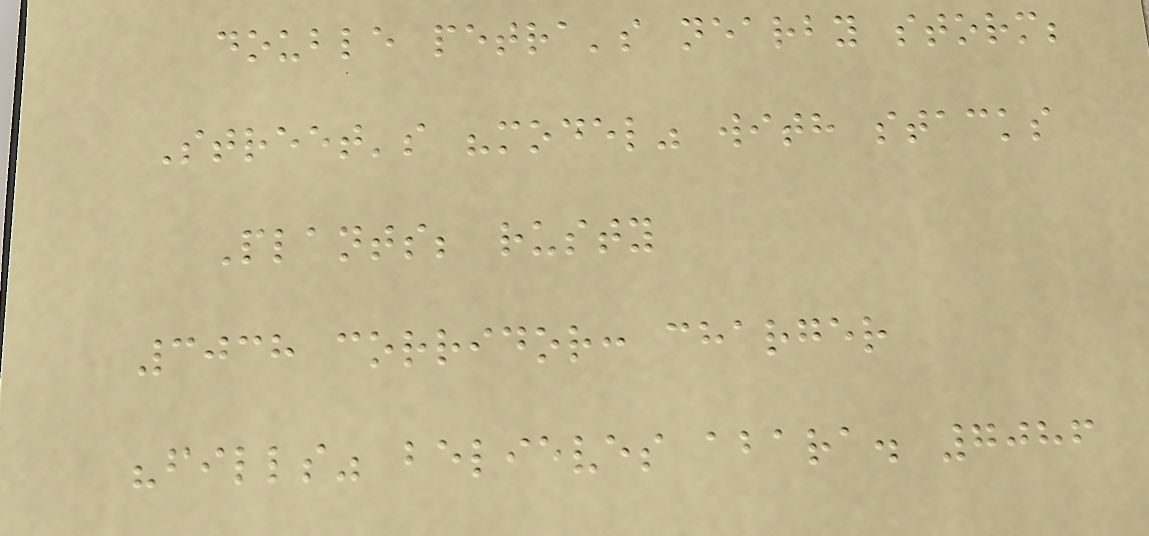double petra's nearby storm;
Street's "model" with stacks
Plants; rusty
3038 corridor: charger
"fills" believes abara. 7086
